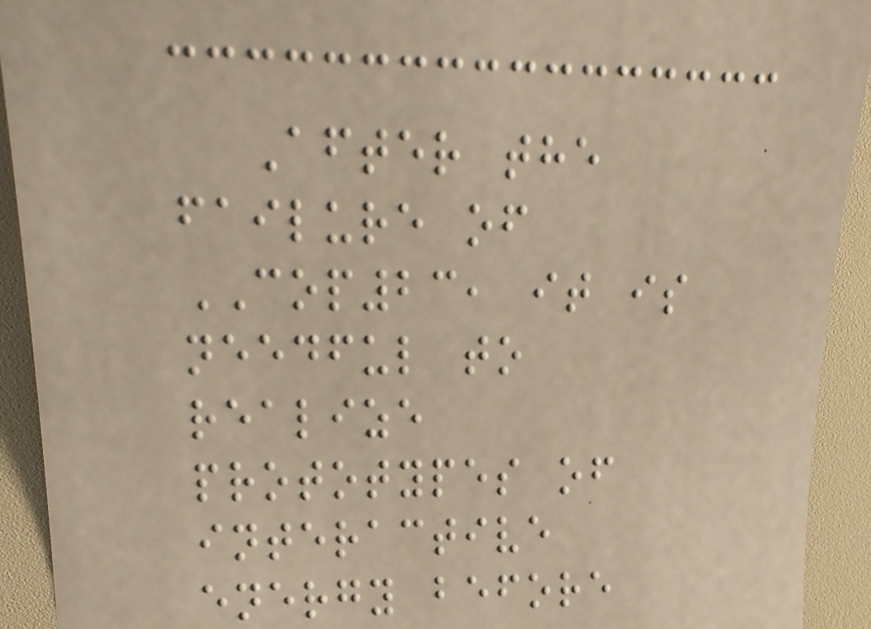After the
failure of
COP23, it is
needful to
realize
prototypes of
interactive
energy before
